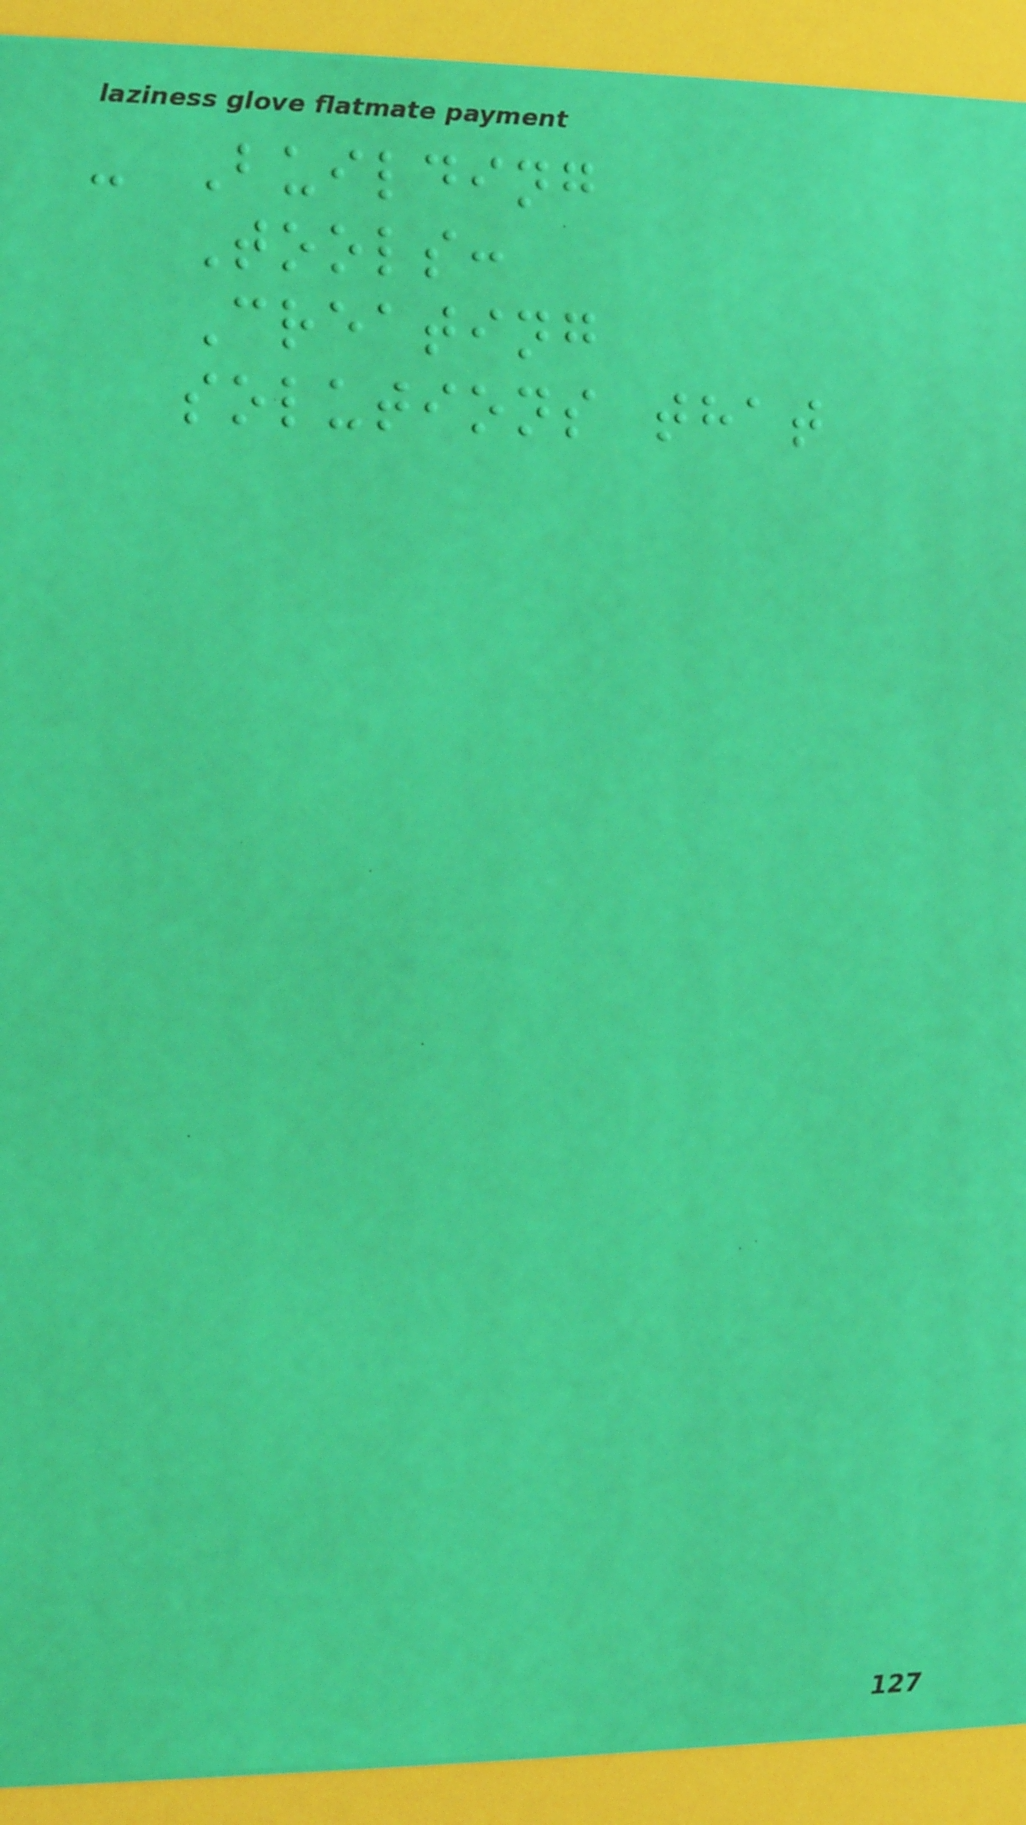- Building
Tools:
Creating
solutions that
